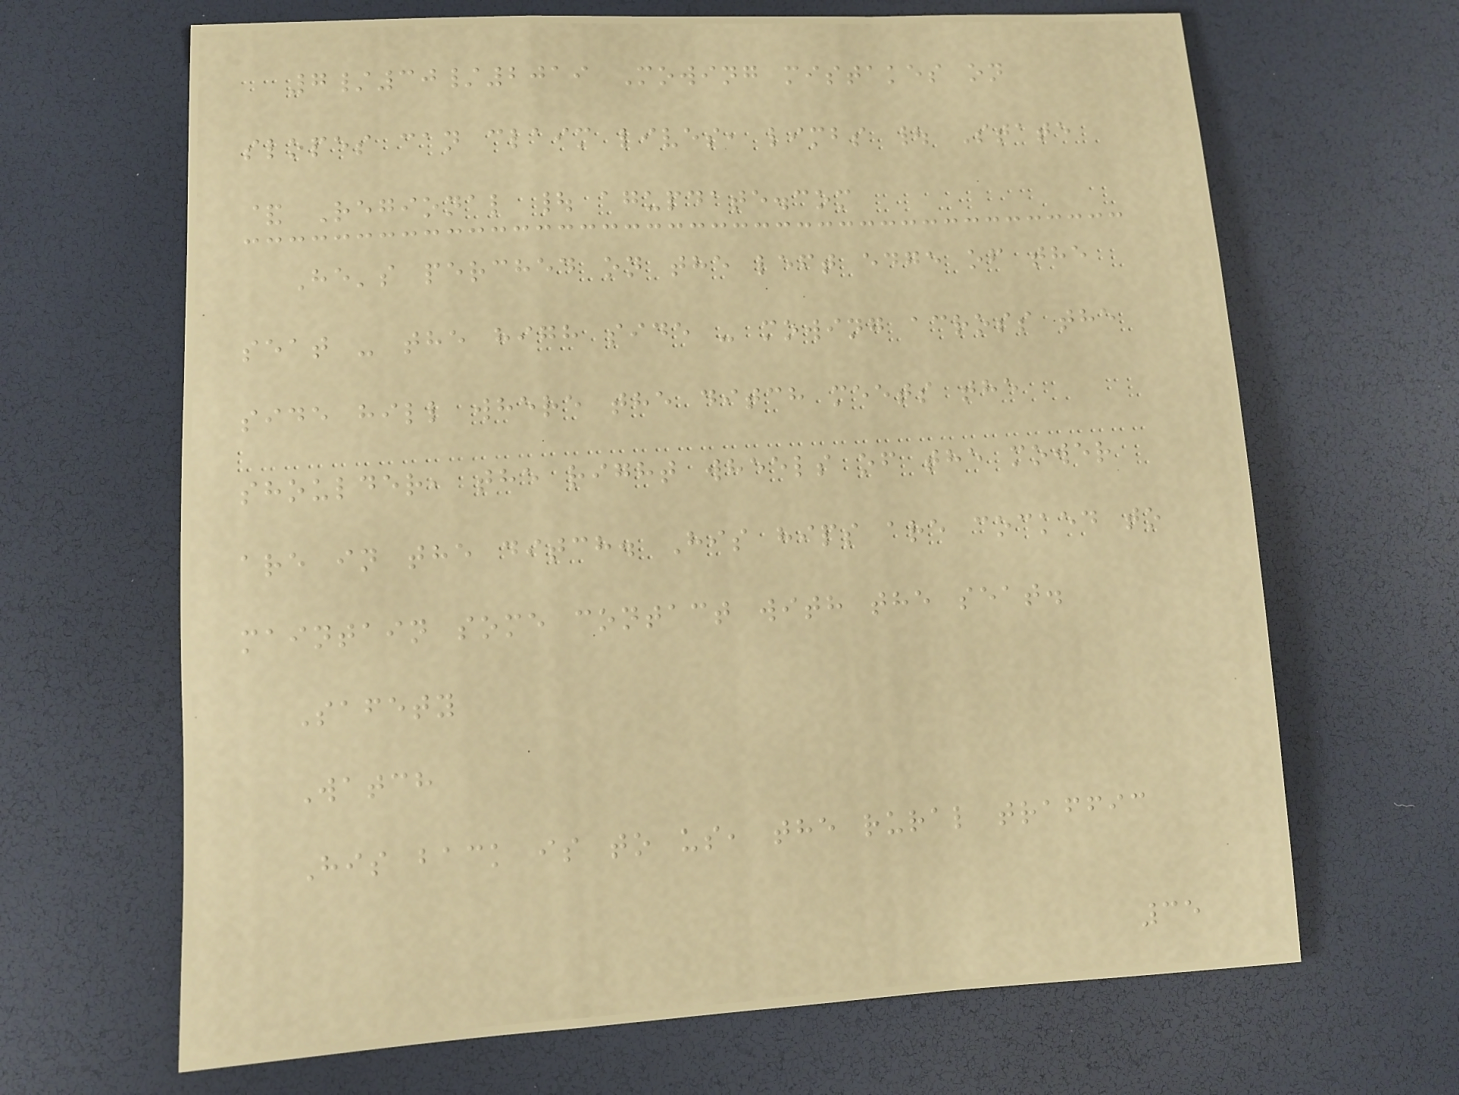7/30/2019 Mowing mistakes on
slopes can claim lives, limbs | State
& Regional | agupdate.com
He's perched on the left edge of the
seat - the high side - mowing across the
side hill where the ditch meets the
shoulder, the right wheels of the mower
are in the ditch. His hips are cocked to
maintain some contact with the seat.
Safety
Watch
His back is to us, the rural traffic
35
